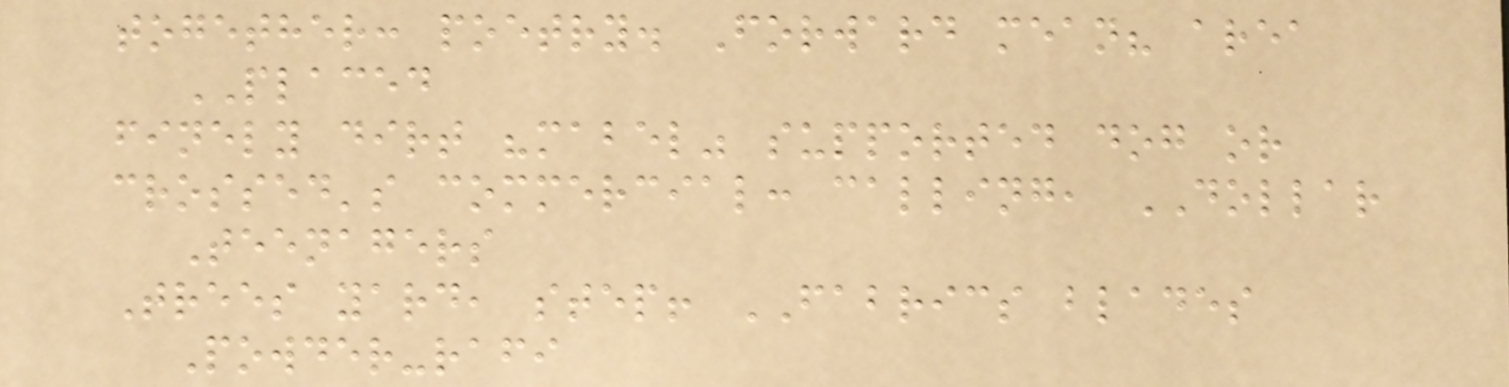together: poetry. Forward mean? area
PLACED
finely dirt "mabel" supported dog or
crossed's commercial: calling, DOLLAR
Teenagers
Trees yard, step! FABRICS blades
Powder-rafi
